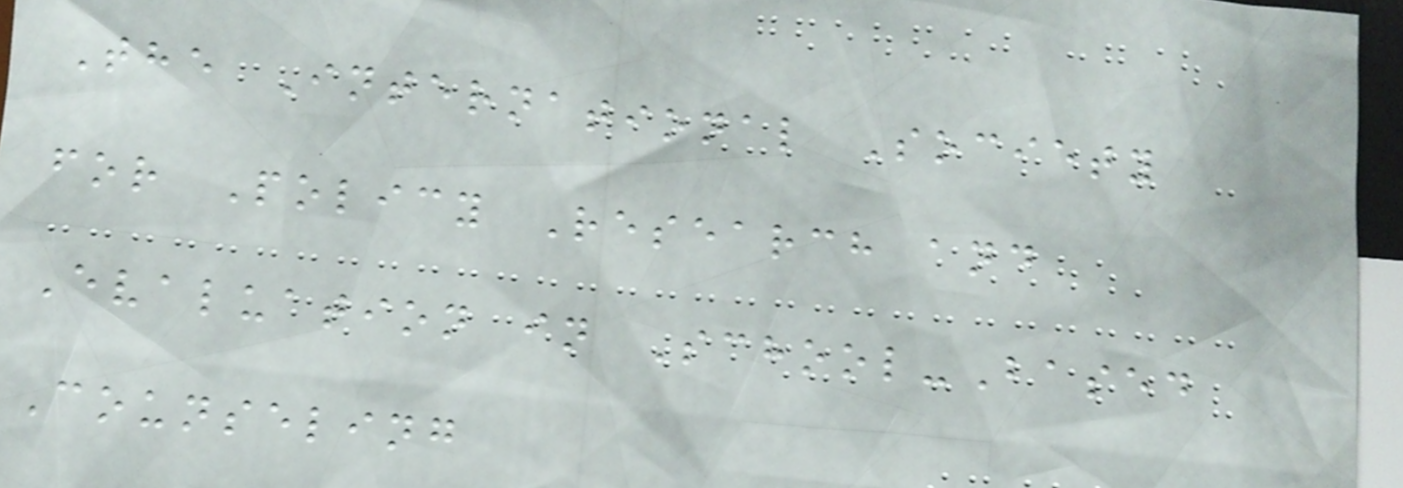The International Society
for Policy Research and
Evaluation in School-Based
Counseling
